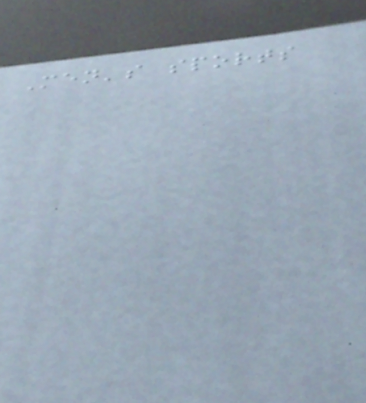Men's sports
